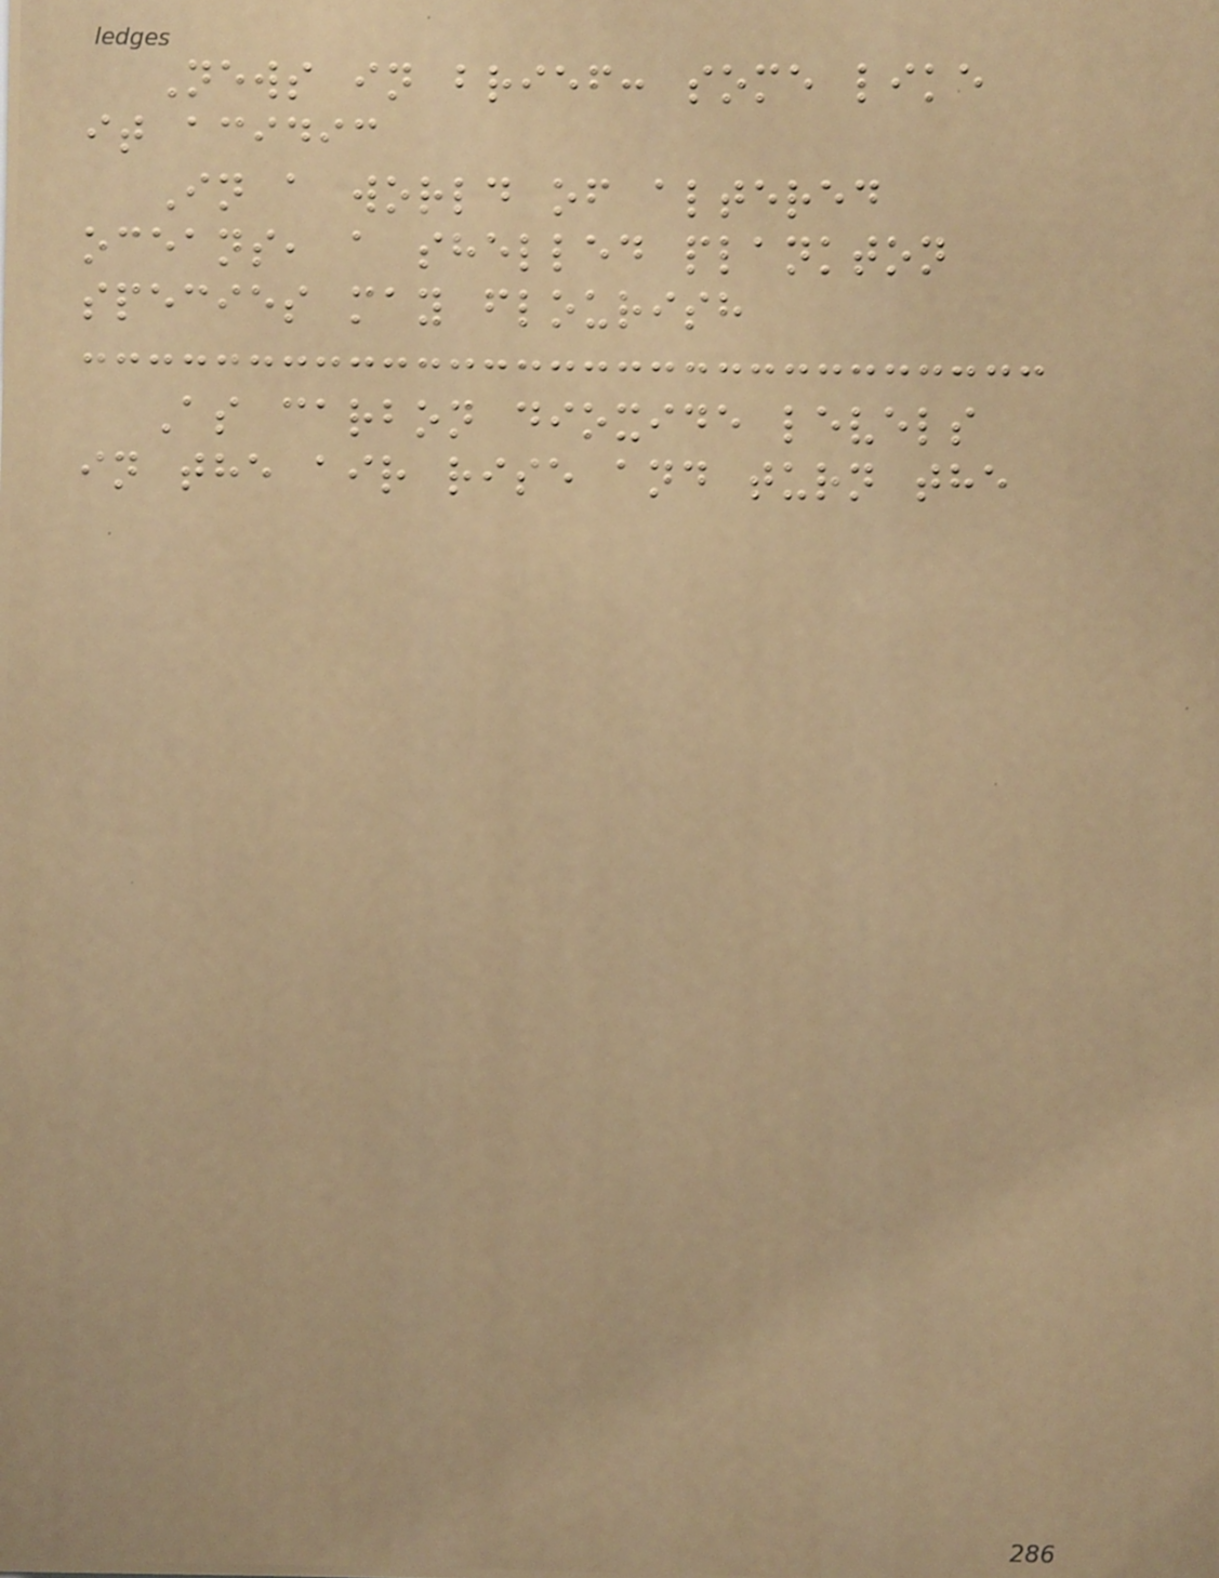News in brief: some like
it acidic
In a world of altered
oceans, a shelled plankton
species may flourish
As carbon dioxide levels
in the air rise and turn the
